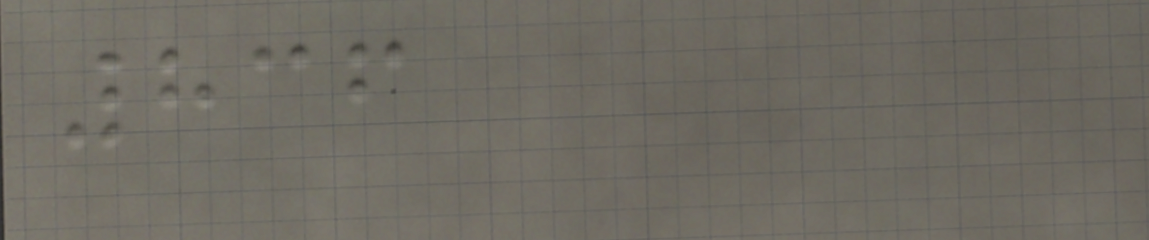836
